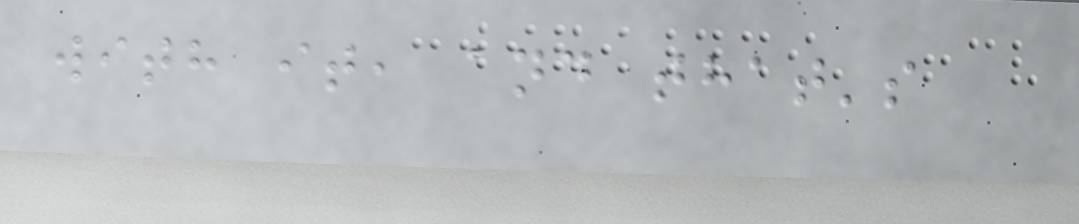with it, and that's
